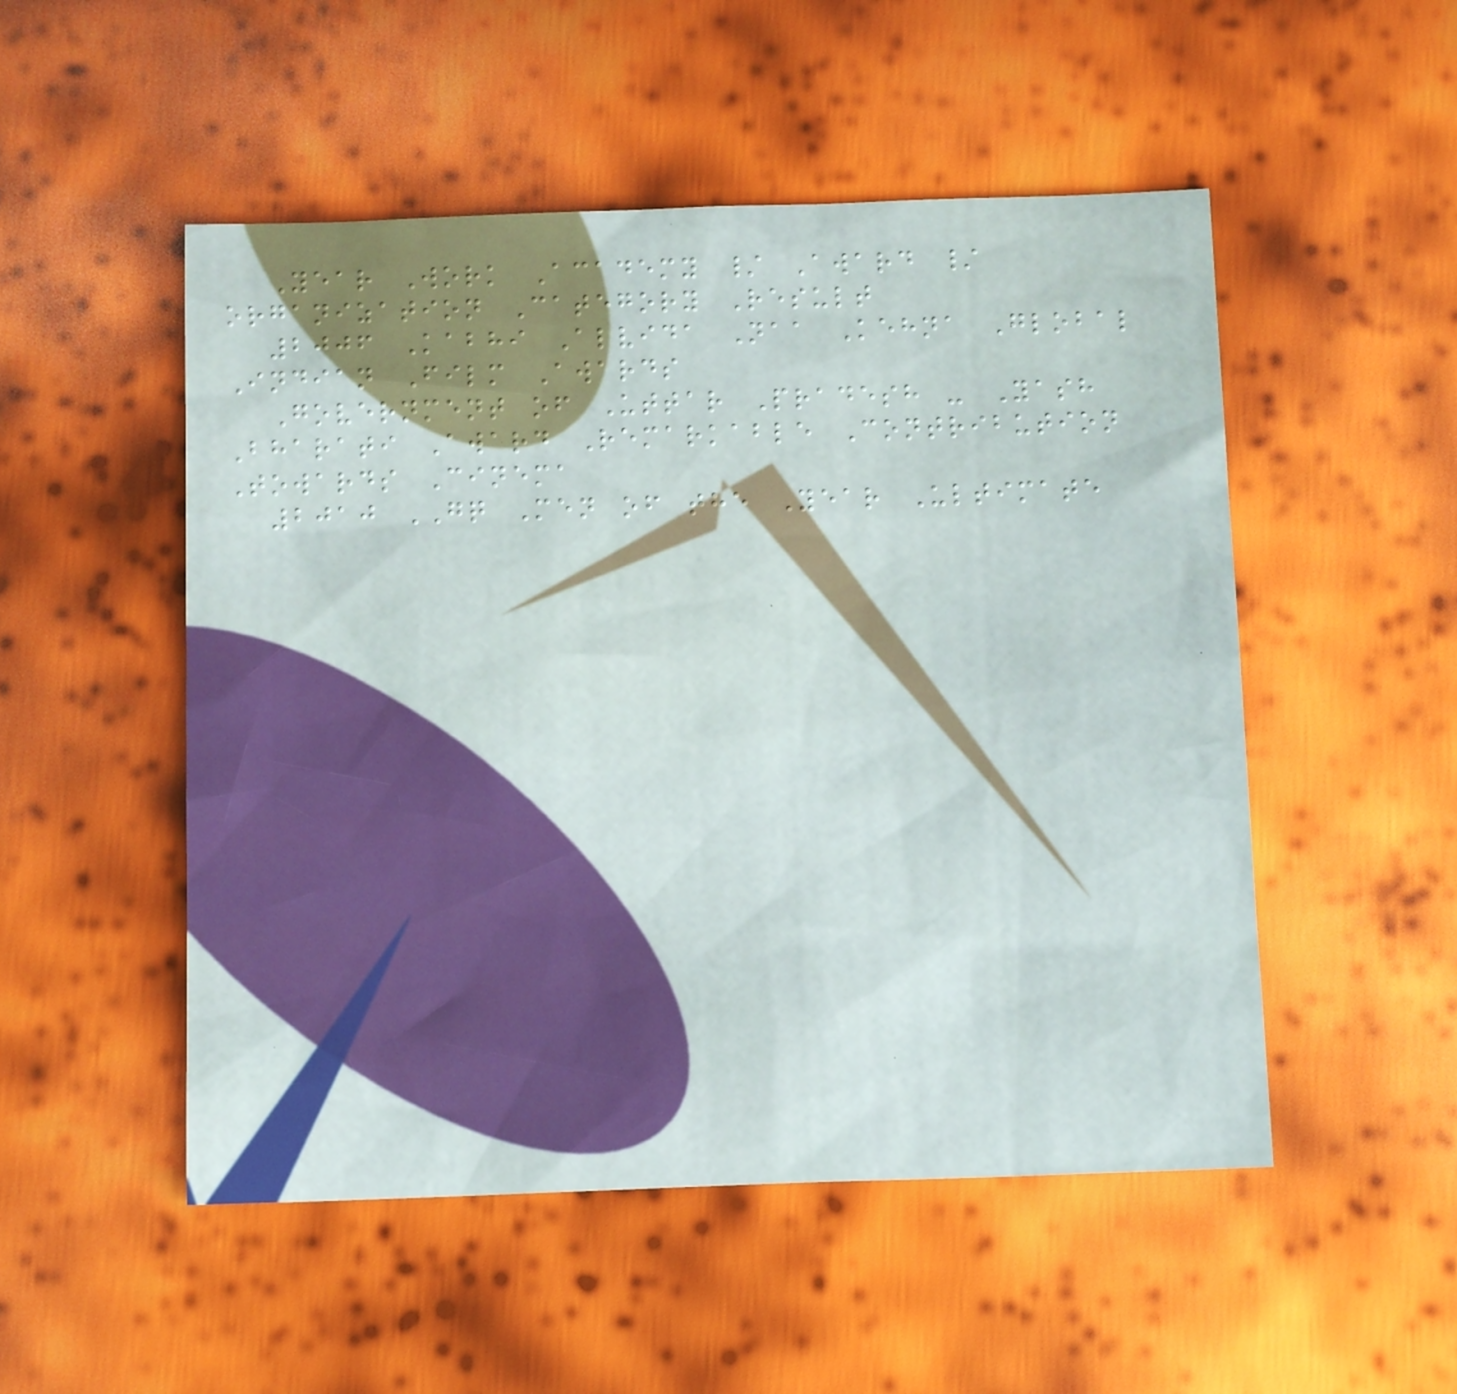Year Work Academy / Award /
organization Category Result
2006 Kabhi Alvida Naa Kehna Global
Indian Film Awards
Government of Uttar Pradesh - Yash
Bharati Award Remarkable Contribution
Towards Cinema
2010 GQ Men of the Year Ultimate
